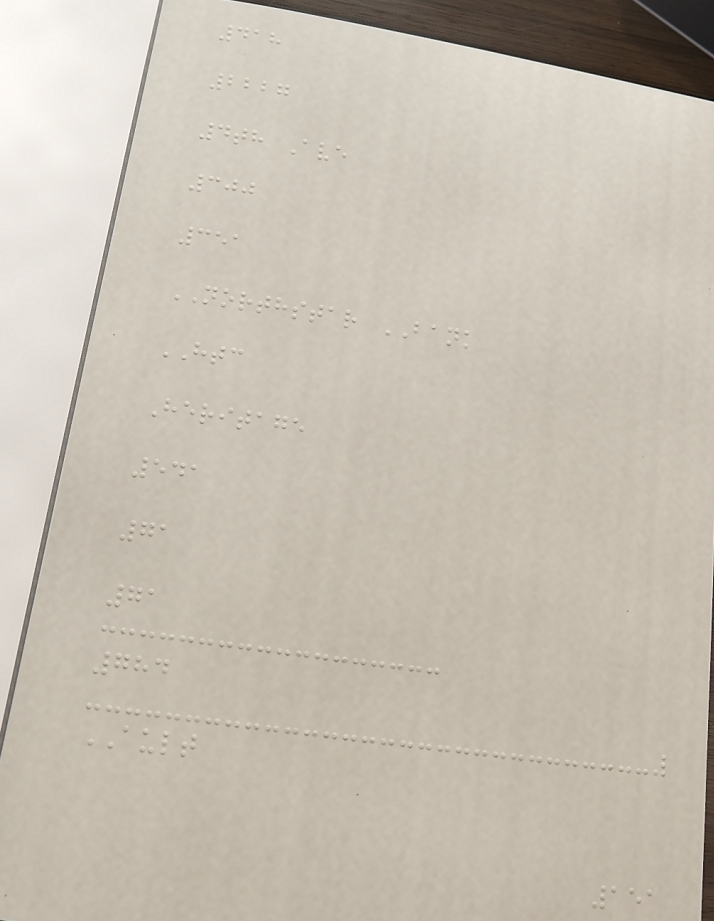418
2227
4th Ave
300
351
NORTHSTAR BANK
HTC
Heritage
541
71
71
784
AULT
151
